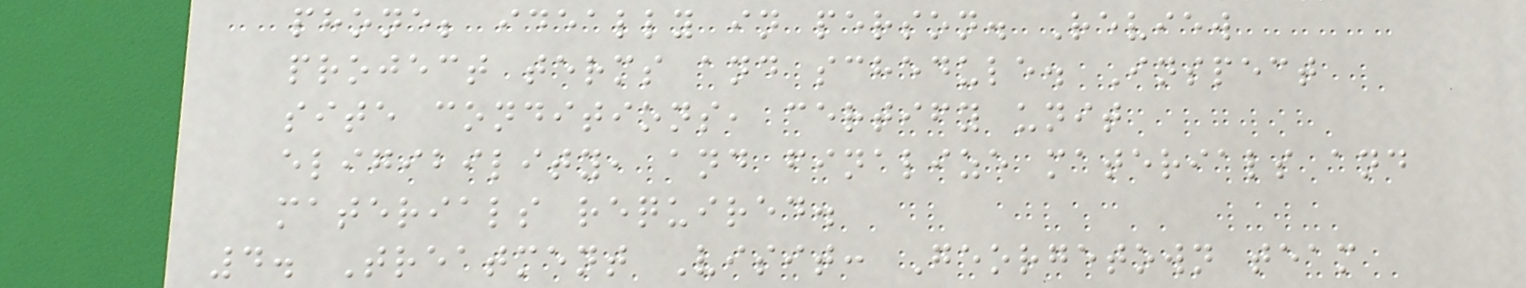phone; ideally in person. Review
project terms and schedule. Inspect
site conditions, certify unit
eligibility, and finalize materials and
materials required.
4. Treatment Visit: Georgetown team
